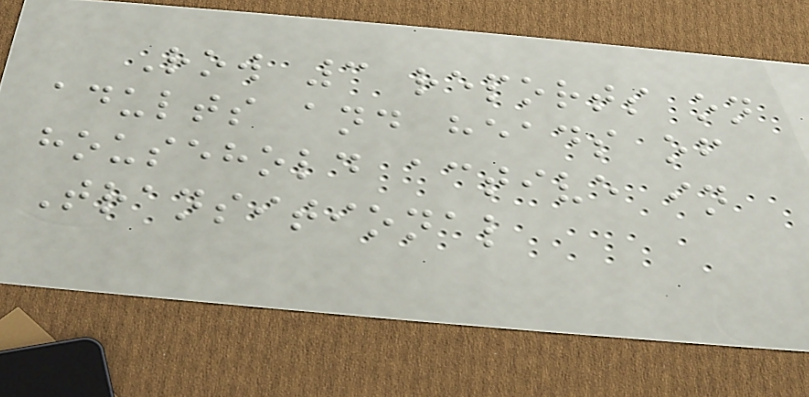Row 3 reports on
adults and heads of
household active in
Transitional
